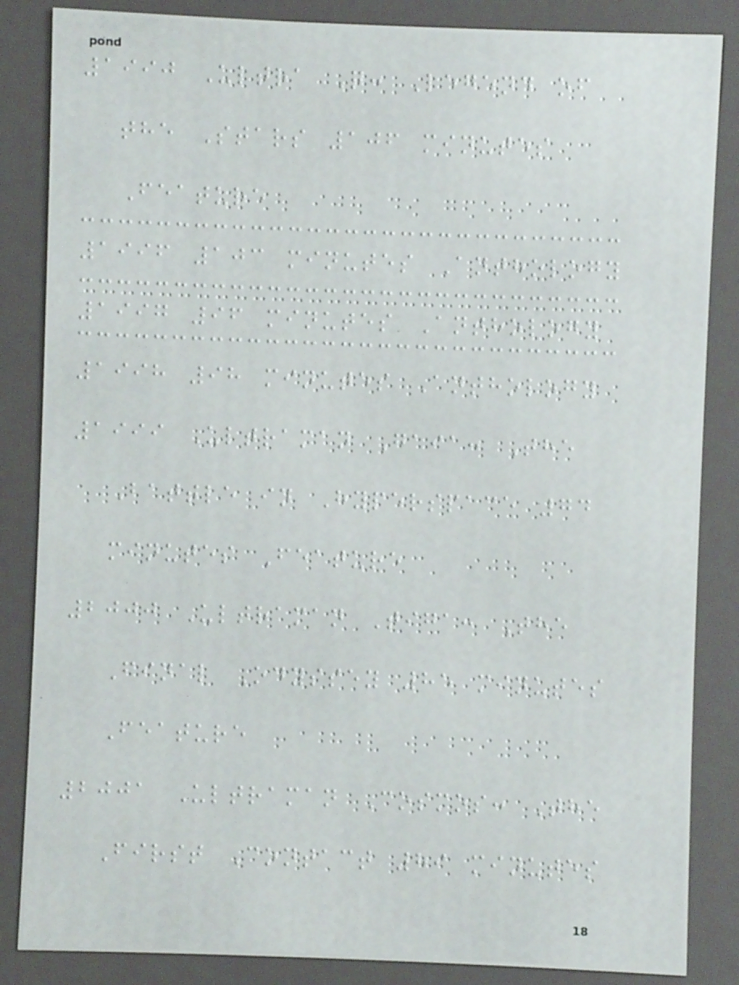1990 Ultra Q: Legend of
the Stars 106 minutes
Feature
1996 103 minutes Anthology
1997 96 minutes Anthology
1998 98 minutes Anthology
1999 Ultraman Gaia: The
Battle in Hyperspace 74
minutes Feature
2000 Ultraman Tiga: The
Final Odyssey 85 minutes
Feature
2001 Ultraman Cosmos: The
First Contact 89 minutes
